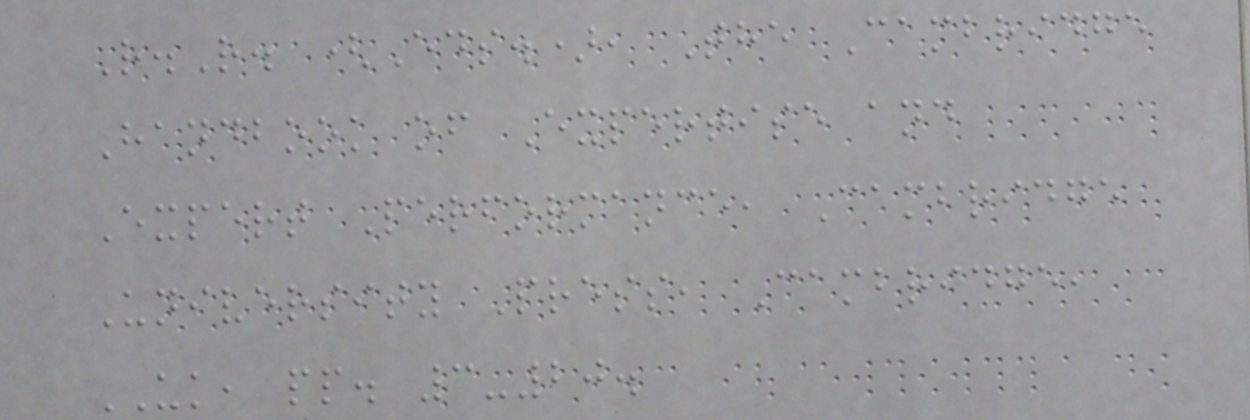R.R. (Eds.), The Cambridge
Handbook of Expertise and
Expert Performance, Cambridge
University Press, Cambridge,
UK, pp. 3-20.
